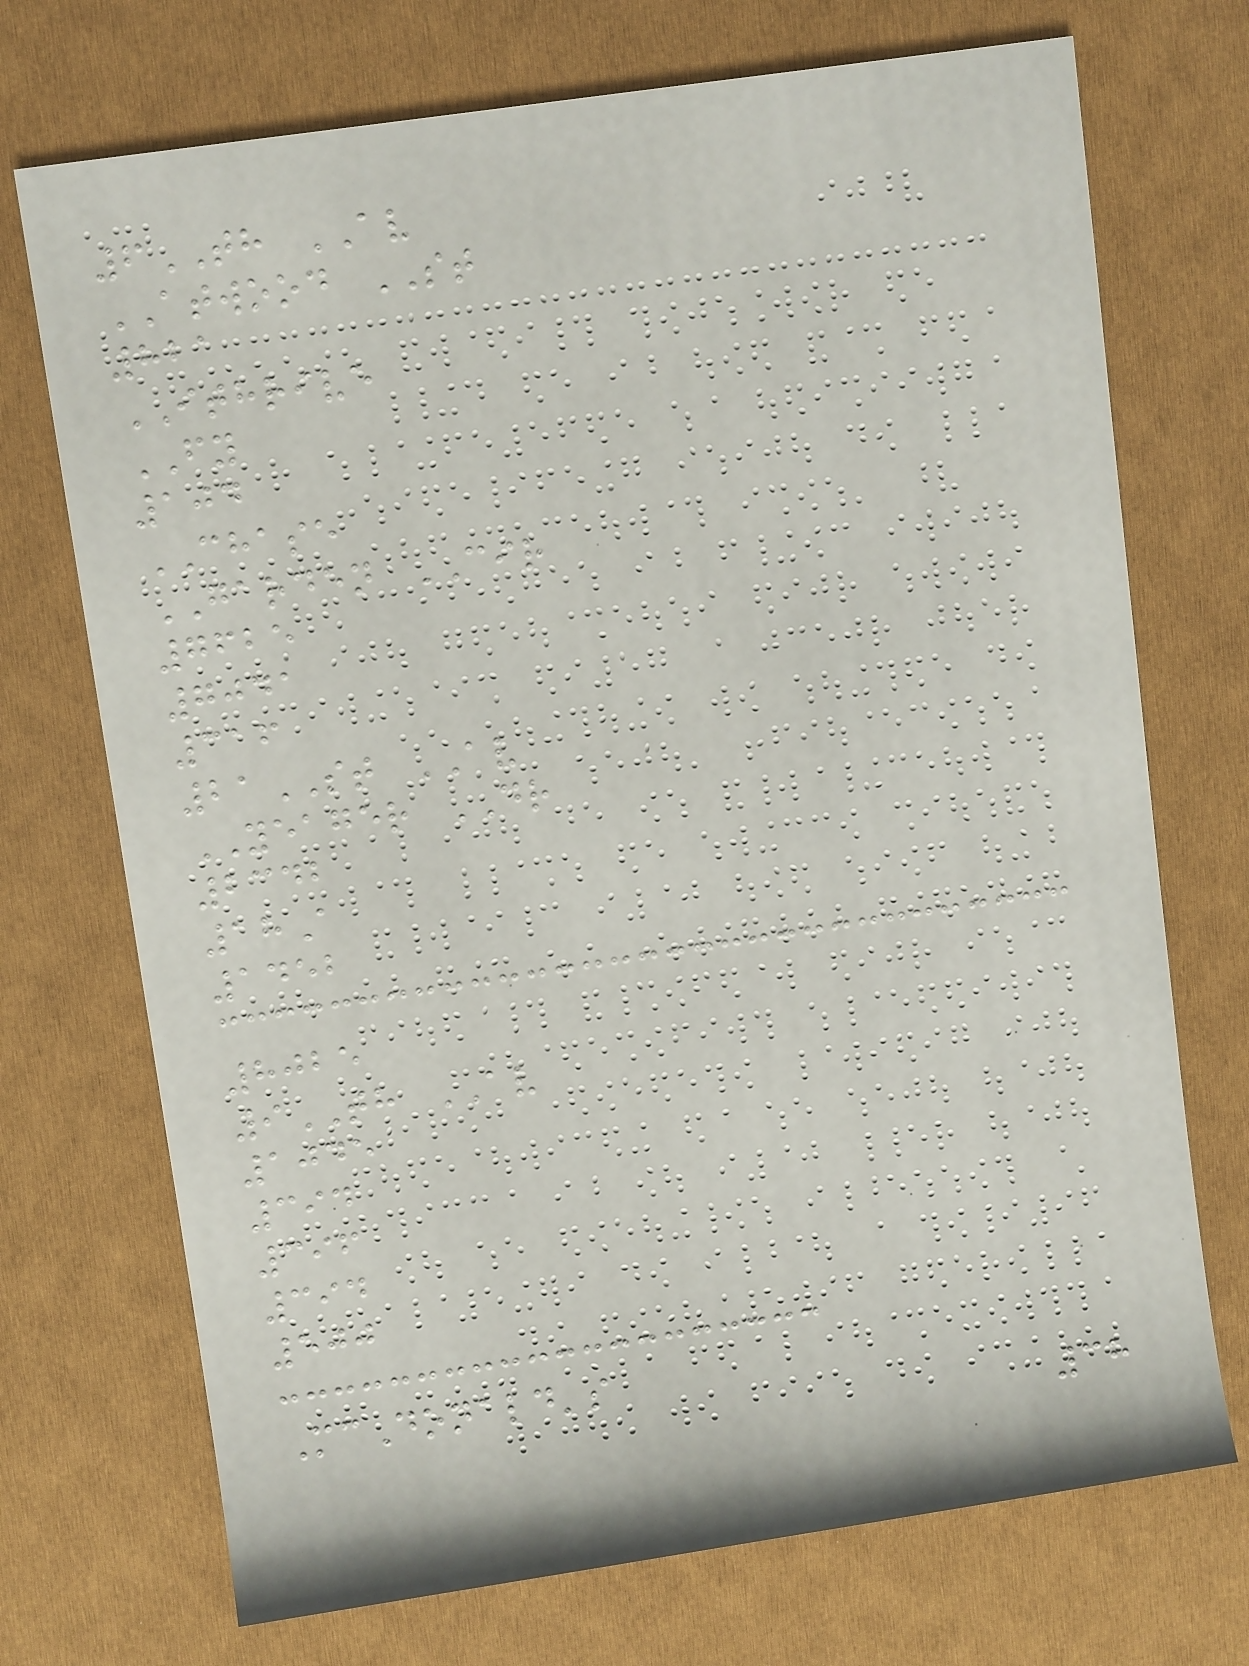6TH AV
ATWOOD ST
821
ITHRIVE
FY
104
CHASE
GARDEN CIR
7625
7041
316
21ST AV
YEAGER DR
2342
18A
1452
8025
9TH AV
1045
394
396
394
500
McDonald's
38
